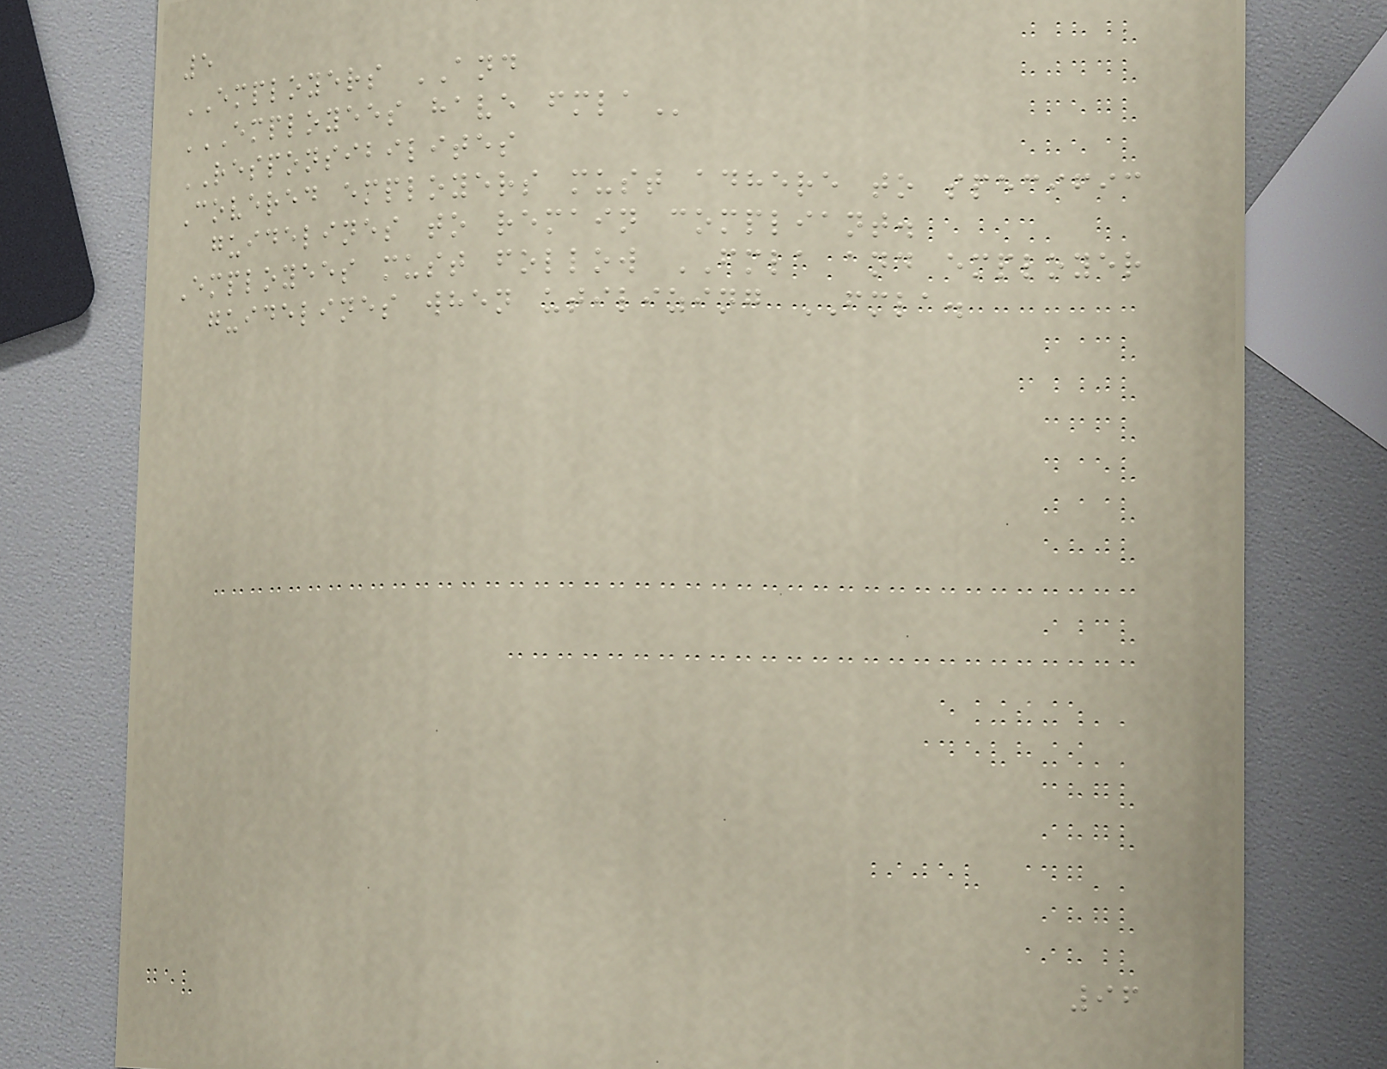5
EMPLOYERS AND
EMPLOYEES HAVE FMLA
RESPONSIBILITES
Covered employers must adhere to specific
guidelines to remain compliant.
Employees must follow FMLA and employer
guidelines when utilizing FMLA.
96
